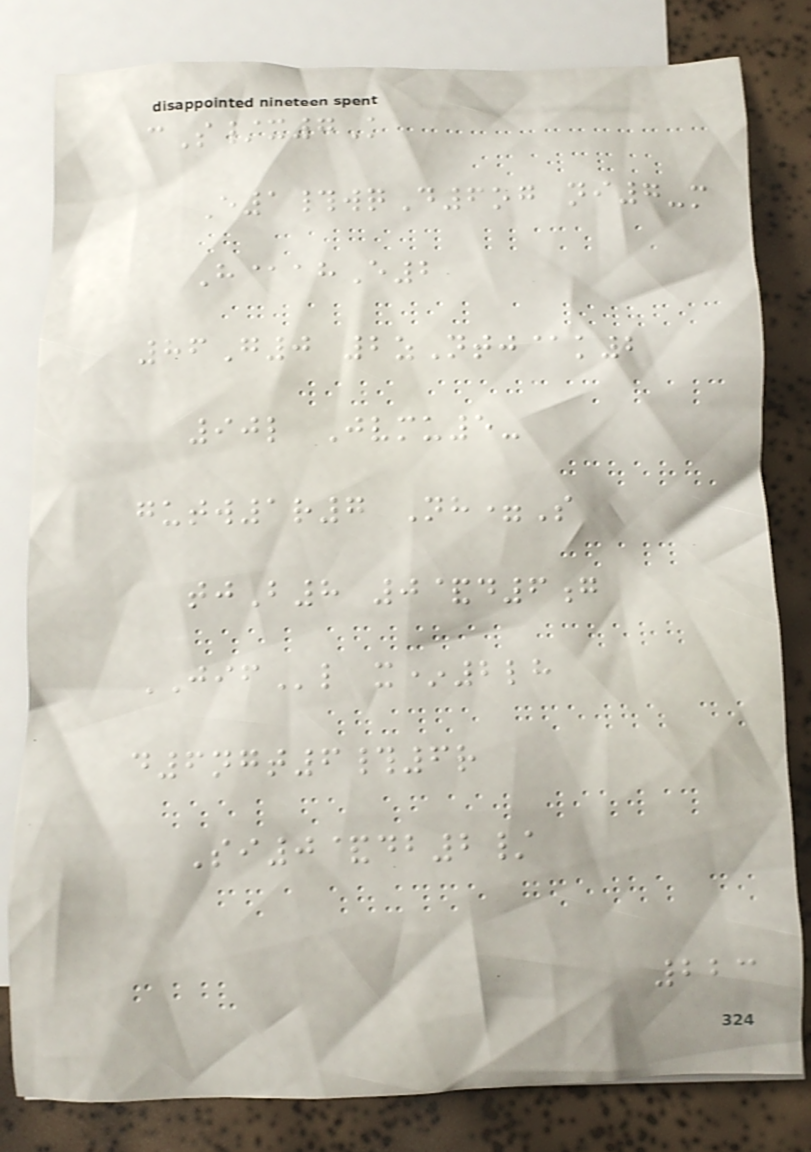cS/x7K
E1#wqD6og ni7-m
H@ahE2
86G0 2zNtj@k2
90l Jvmu5-
gutw1r7 Nh=S
tjB8 0&d6g
JIFl x*2lh
d6ngt6#6r
Si0&db2/
223
